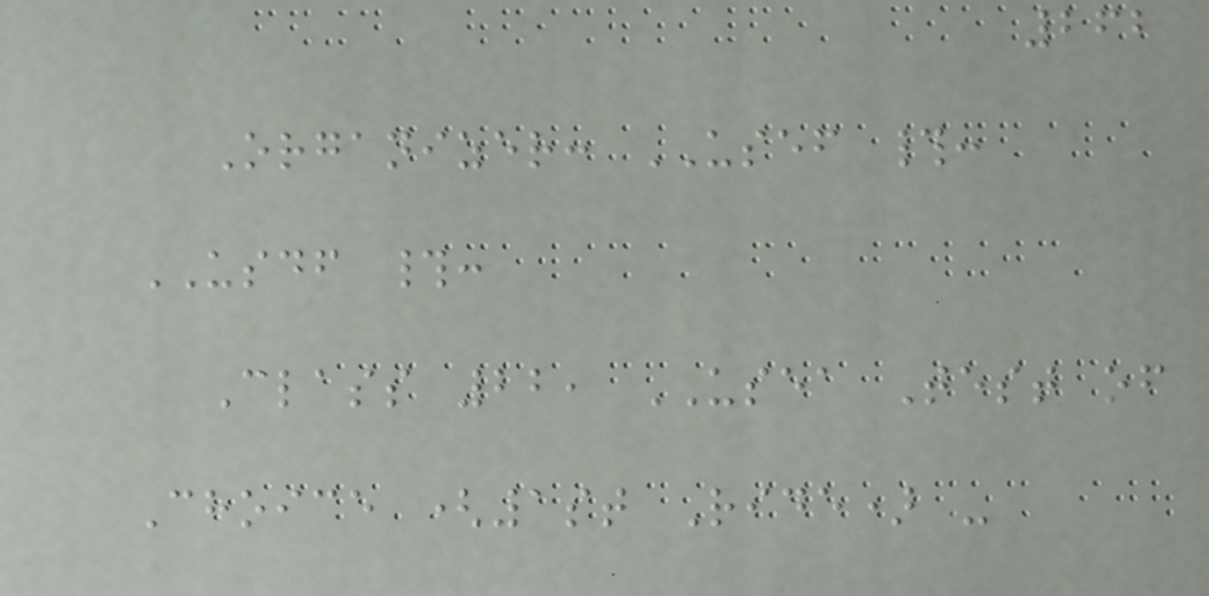262
Organizer: USEF #:
USDF #:
Class 22, USEA Test of
Choice (1st Ride) -
